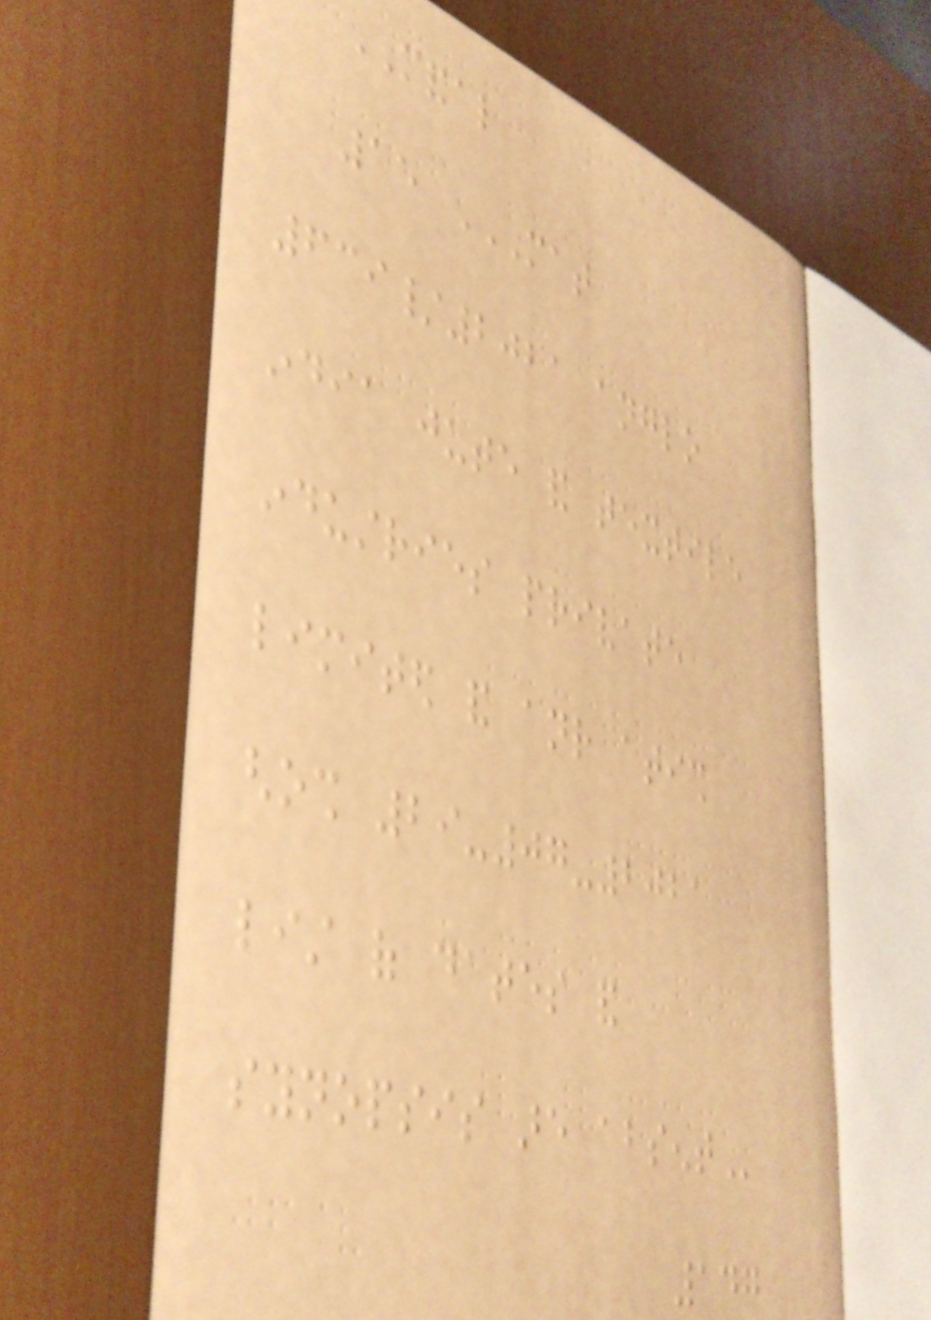MANDAL
15 MAT
639/2021 ANGLO
INDIA JUTE AND TEXTILE
INDUSTRIES PRIVATE
LIMITED AND ANR ATISH
GHOSH 29-07-2021
LIST OF DATES AND
SYNOPSIS ARE ABSENT
147
